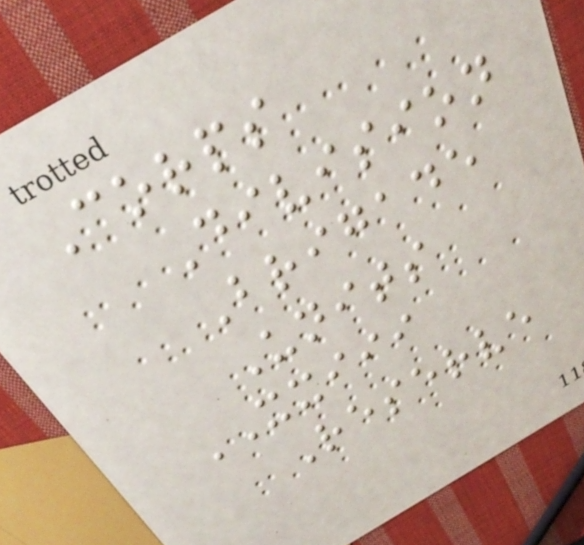Corps
Division
Brigade
Units
XXIII
Reserve
